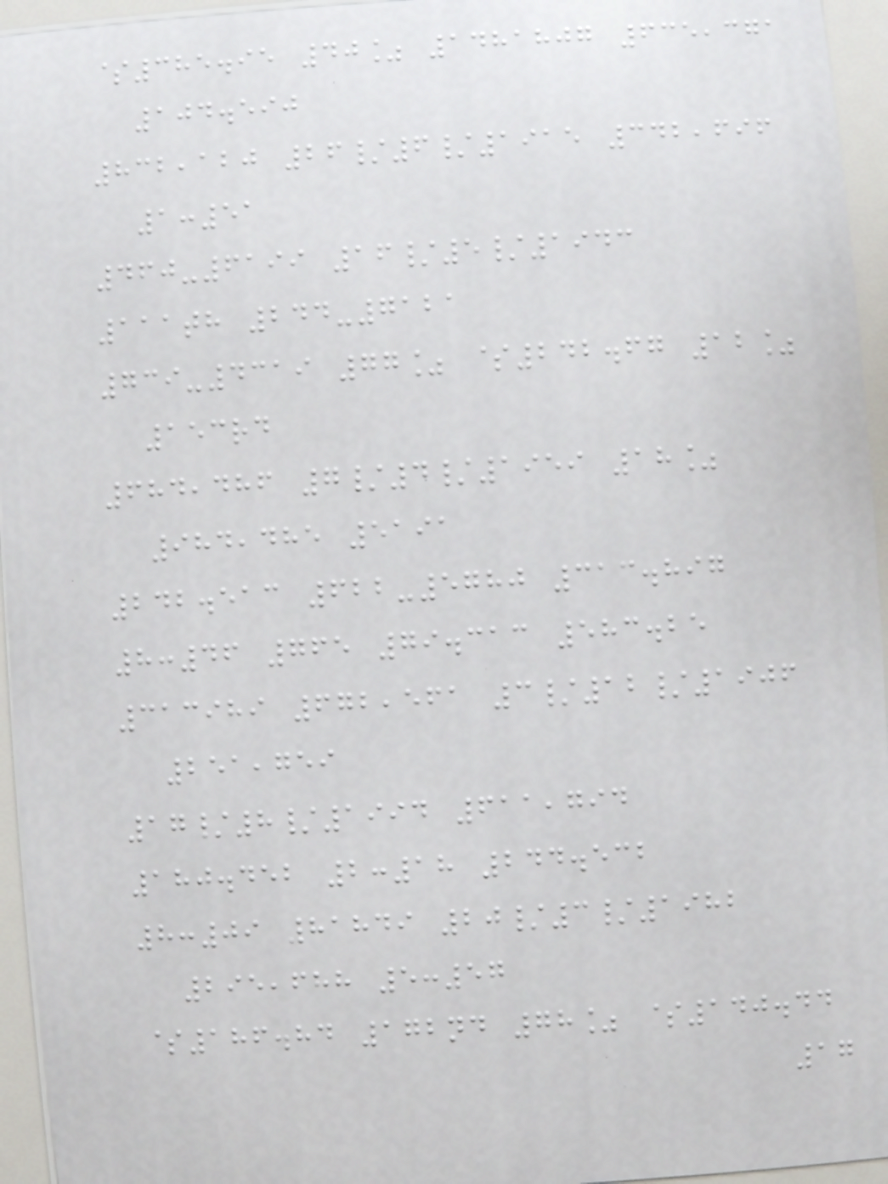$385.95 40% 1481807 635,371
104.590
832,120 26/6/1915 342,696
1:51
460-6199 16/5/1943
111th 244-7121
739-4319 77% $242.67 12%
153rd
684,486 7/4/1959 18%
984,485 5191
242.513 622-5780 313.897
8:46 765 79.313 583.25
313989 672,561 3/12/1906
251,759
17/8/1994 611,794
180.452 2:18 244.532
8:09 81849 20/3/1982
295,688 5:57
$186.84 172nd 78% $140.44
17
